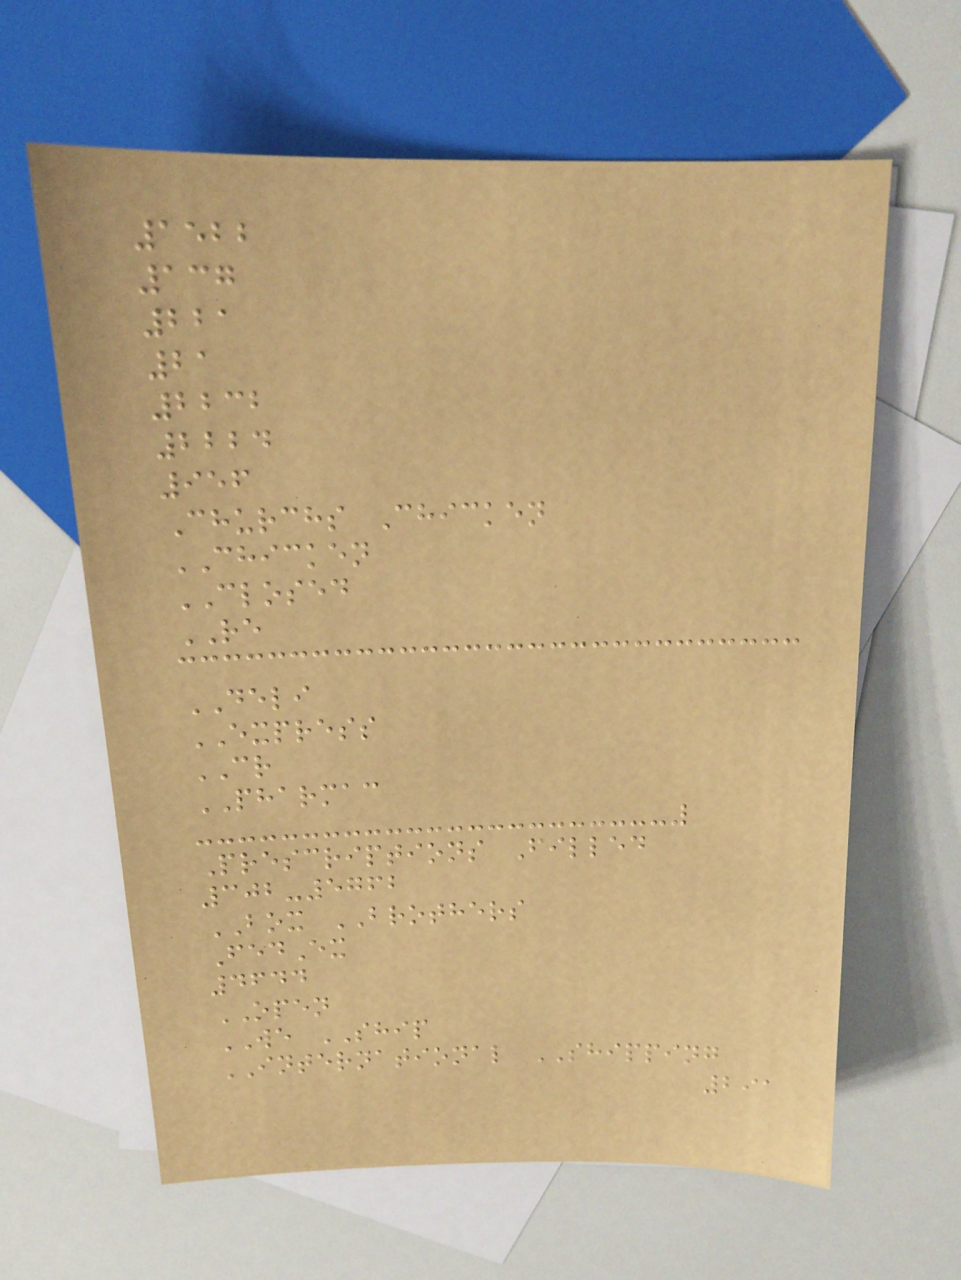1522
137
221
21
2232
2224
956
Churchs Chicken
CHICKEN
CLOSED
RE
DELI
EXPRESS
CR
PHARMAC
Prescriptions Filled
302-5762
BOX BROTHERS
FedEx
4644
OPEN
WE SHIP
INTERNATIONAL SHIPPING
291
